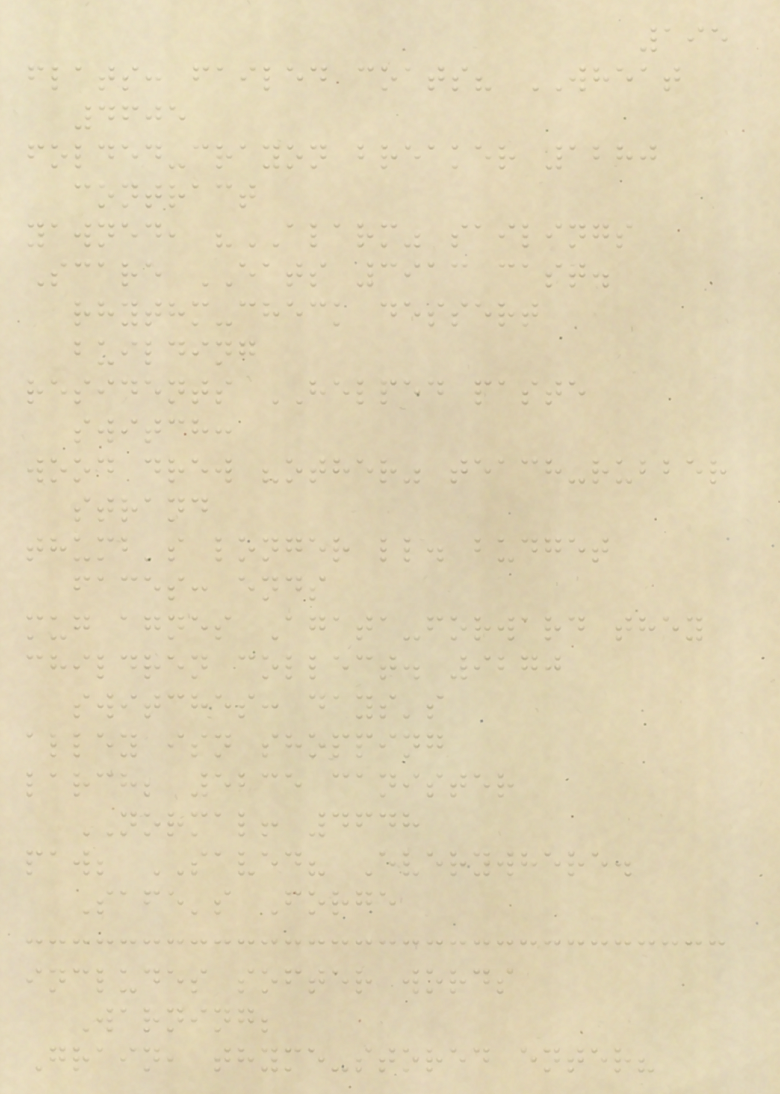195
flats: failed coats? WHEAT
4605
folded-crayon breaker 1280
contract
yawned, "ALARM" sailings
Scare EATS 3913 cast.
rhythm-check dessert
building
residents HELPED paste
switch:
wood drew "other" teach-rubber
strand
thumb's longer ll. budget
faces: ends
mug agnes Agata-forward they
children collect. 9270
switches: days's
alley isn shopping
larch; 5235 canister
NORMAL! 4648
paw; SAVED? Everywhere.
Safe's Forge
includes softer words
Warning;
Grain, thyme-stored enter?
